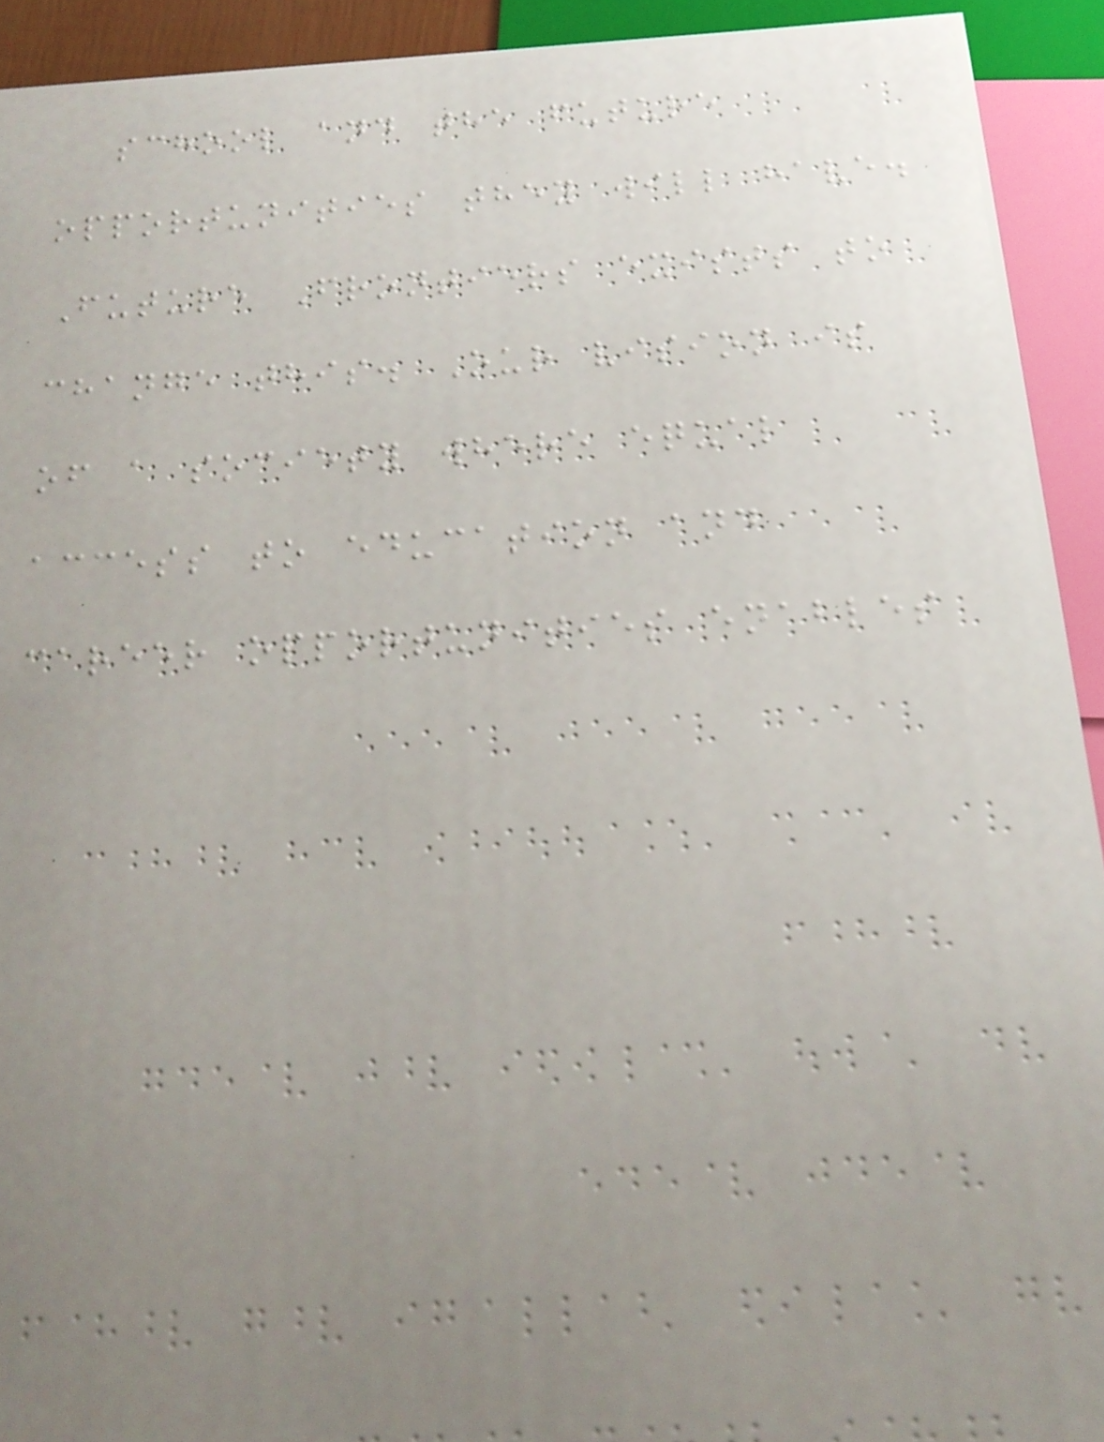school and the future
opportunities they will have.
Future Frontiers exists to
change this. Our vision is
of a society where equal
access to education and
career opportunities enables
